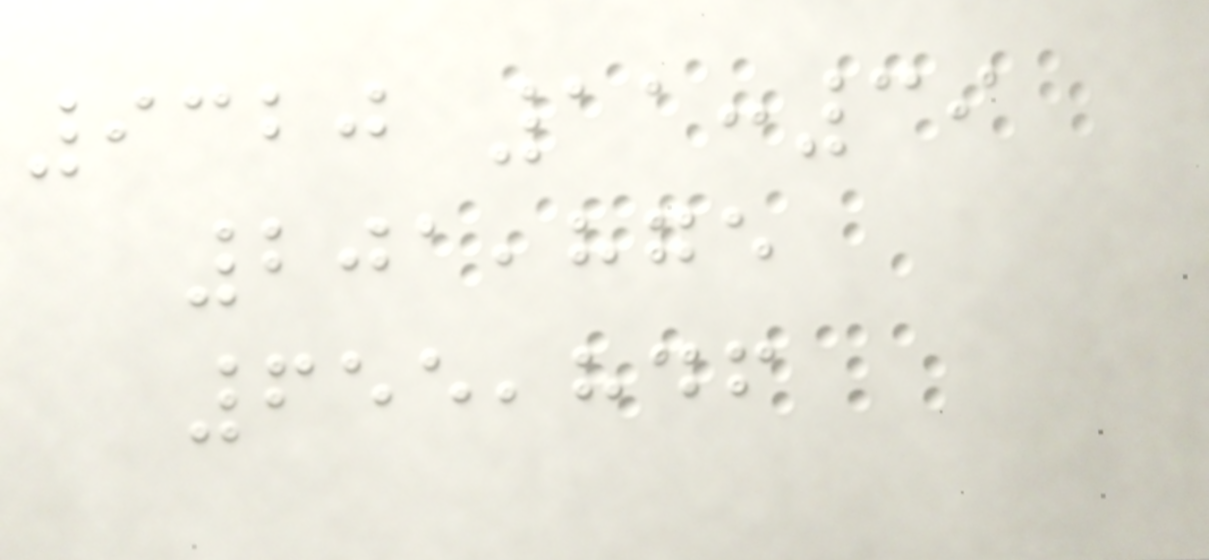9320 11:39
201,875
655,846
